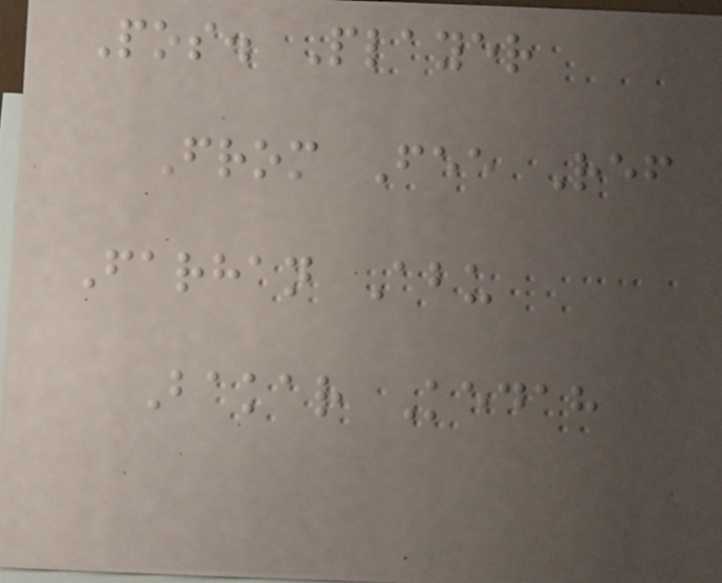Pos. Player
From Fee Ref
Farhan Abu
Bakar Kedah
